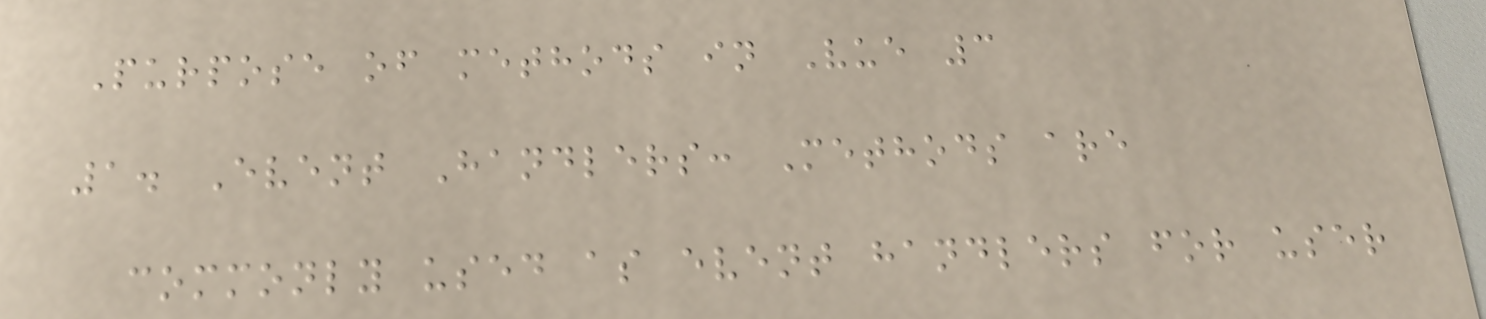Purpose of methods in Vue 3
1. Event Handlers: Methods are
commonly used as event handlers for user
